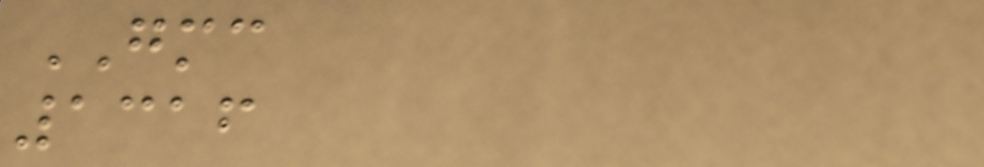GMC
1316
